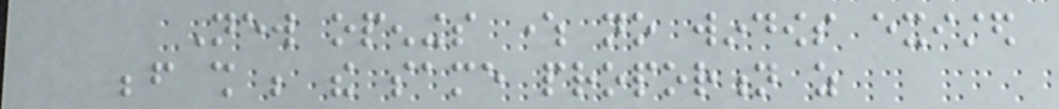New openings where no windows existed
before shall be the same proportion as
